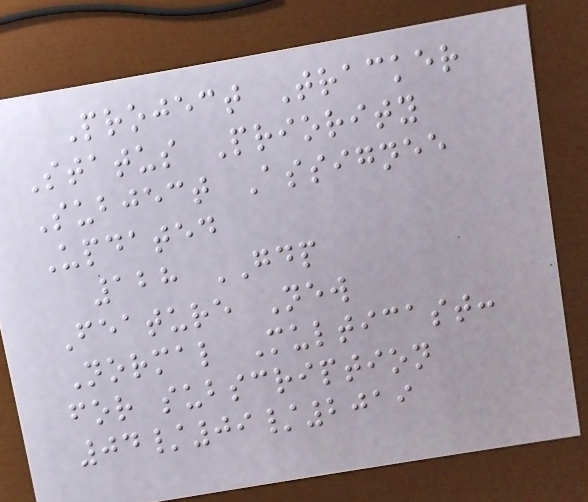Project Tracker
Status Priority
Subject Assignee
Updated
128 GDP
Feature New
Normal Multicast:
for subscription
04/09/2019
